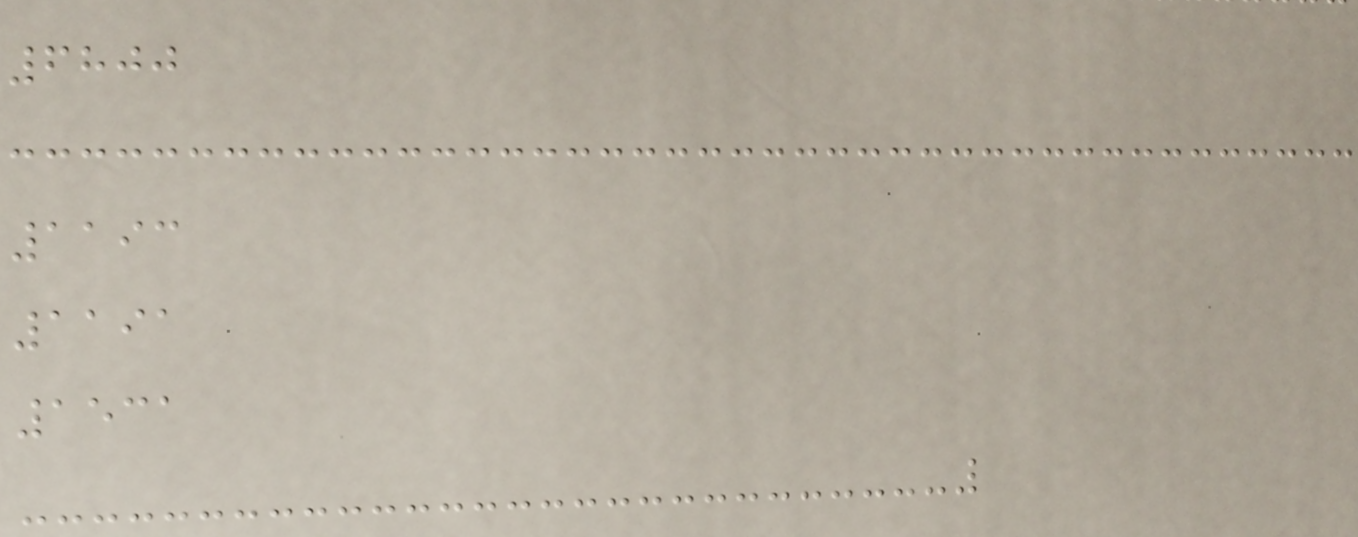6800
1193
1191
1531
